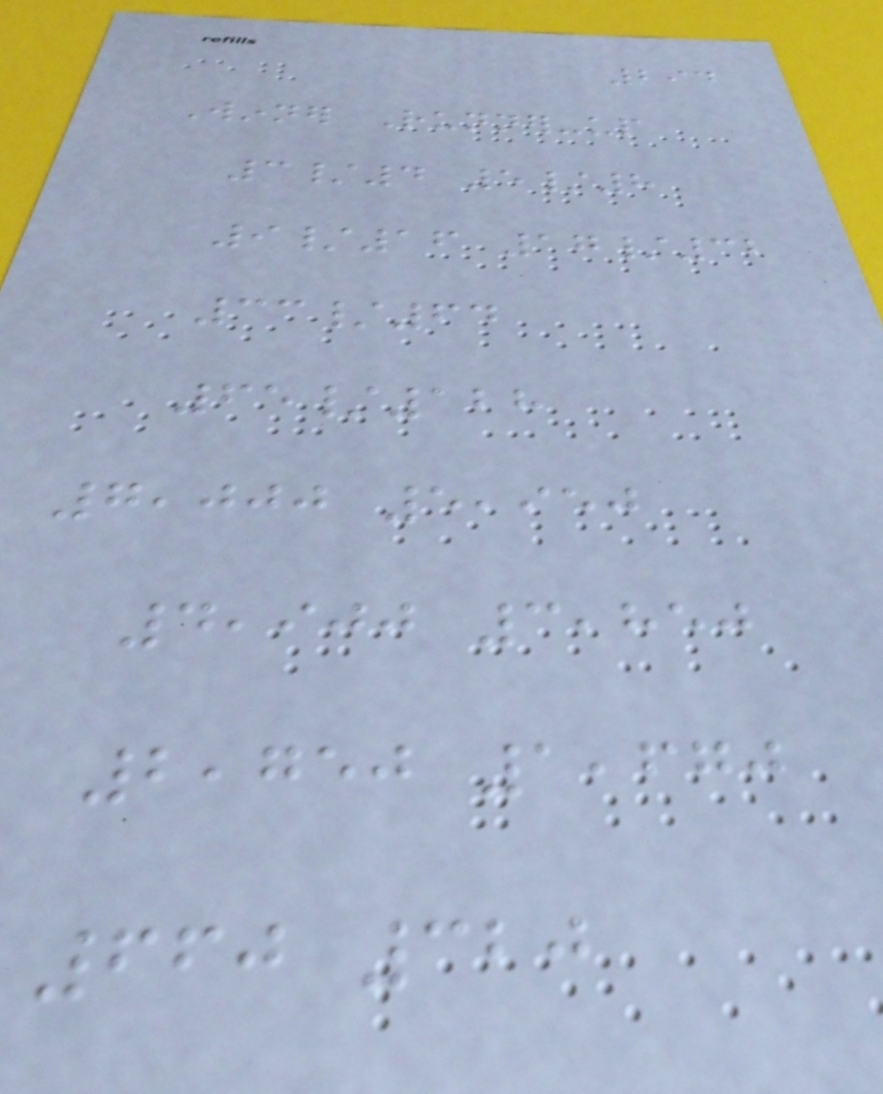294
Winner Runner-up
3/4 5/8
9/16 17/32
33/64
65/128
7,000 5,950
4,900 3,850
2,750 1,670
660 320
